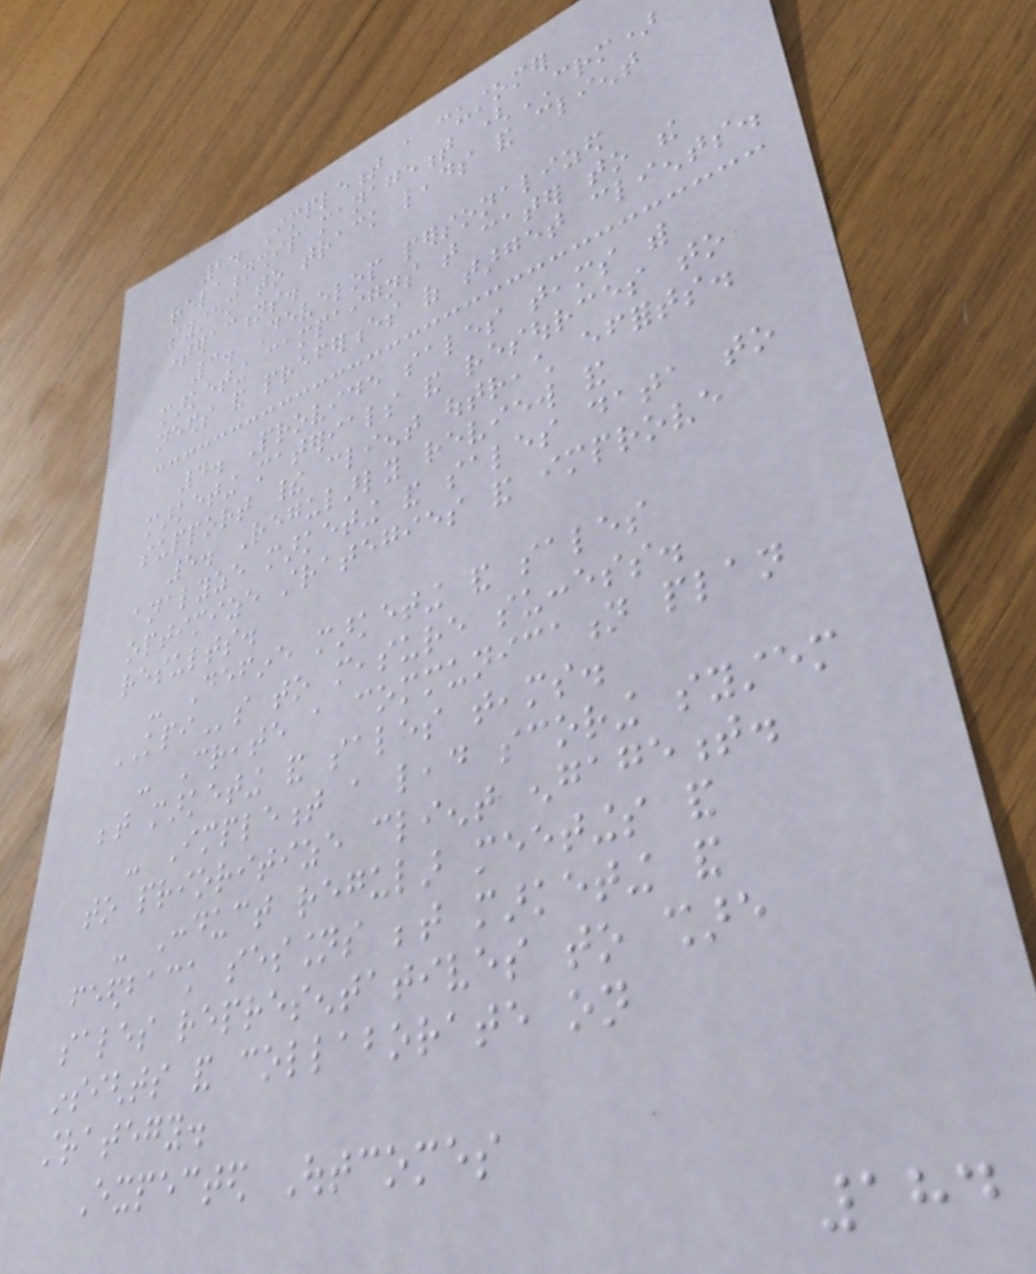2. Implement a customer
relationship management (CRM)
system to track leads and client
interactions.
3. Develop personalized
marketing campaigns that cater to the
needs and preferences of target clients.
4. Provide sales teams with
marketing materials and resources to
support their client outreach efforts.
5. Regularly review and
analyze marketing and sales data to
optimize strategies and improve
results.
- Define marketing and sales
KPIs to measure success.
- Create a communication plan
between marketing and sales teams.
- Implement a lead scoring system
to prioritize client engagement.
- Conduct regular meetings and
feedback sessions between marketing and
sales representatives to share
insights and collaborate on
strategy.
Expected Outcomes
184
